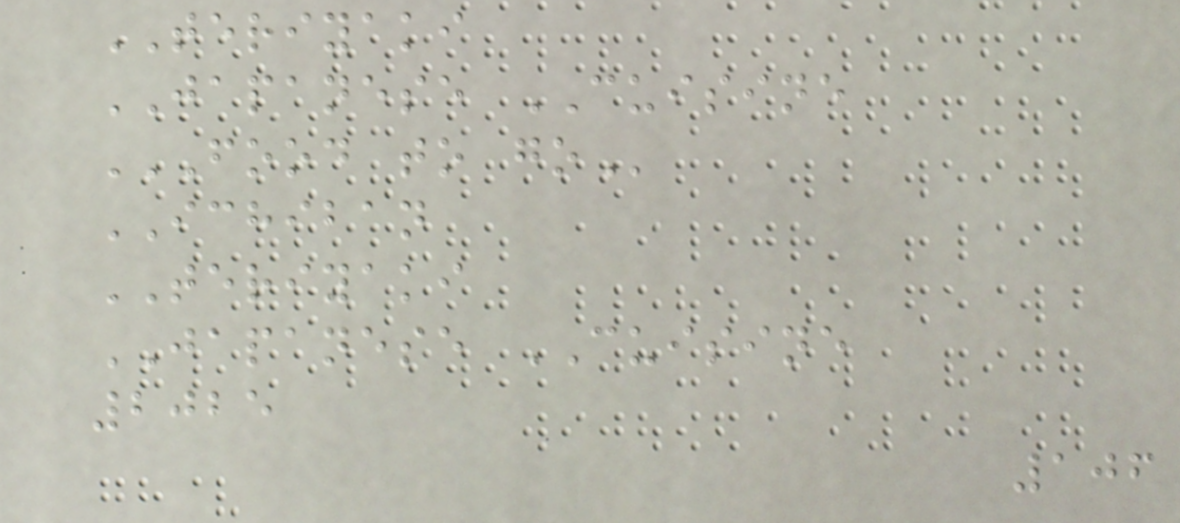TERIYAKI
JAPANESE CUISINE
FOOD TO GO
ICHIBAN
TERIYAKI
JAPANESE CUISINE
2025
106
